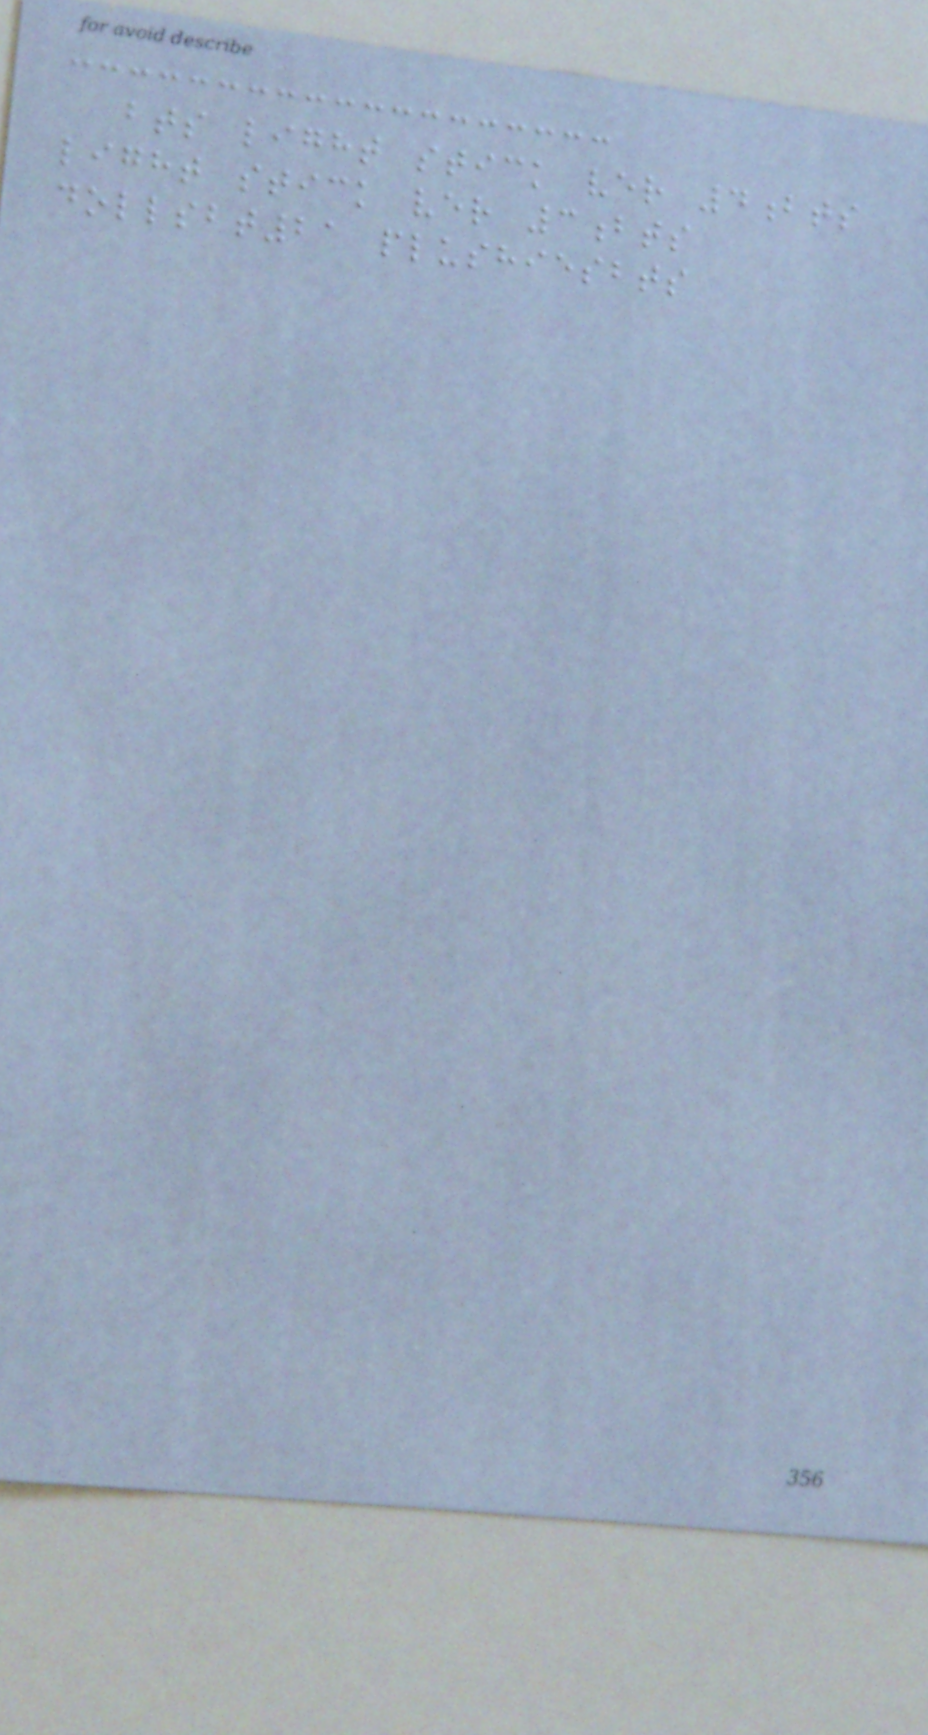bts light stick ver 4bts
light stick ver 3bts
dollsbt21 plushiesbts
